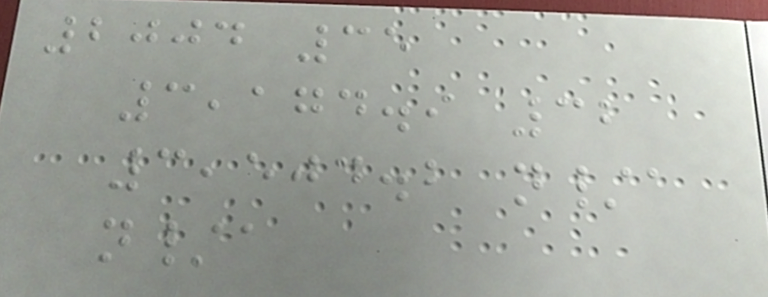2004 35
3,174.9 32
3,504.2 n/a
n/a
